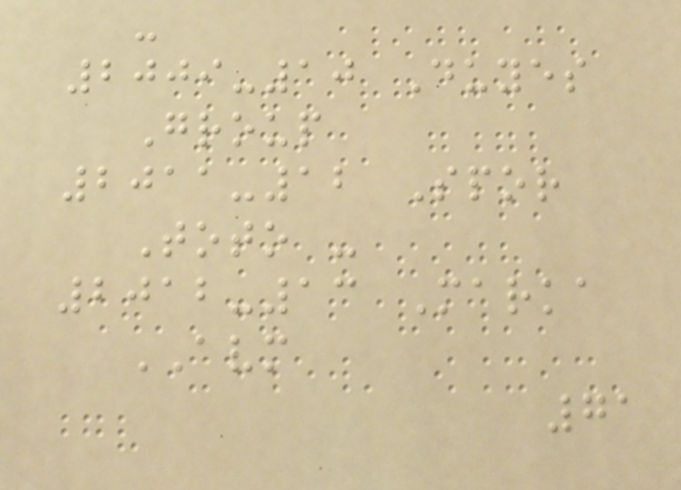-
2009-10 Duyes
Group
2011-12 Spor
Toto -
2012-13 Marka
AVM
71
